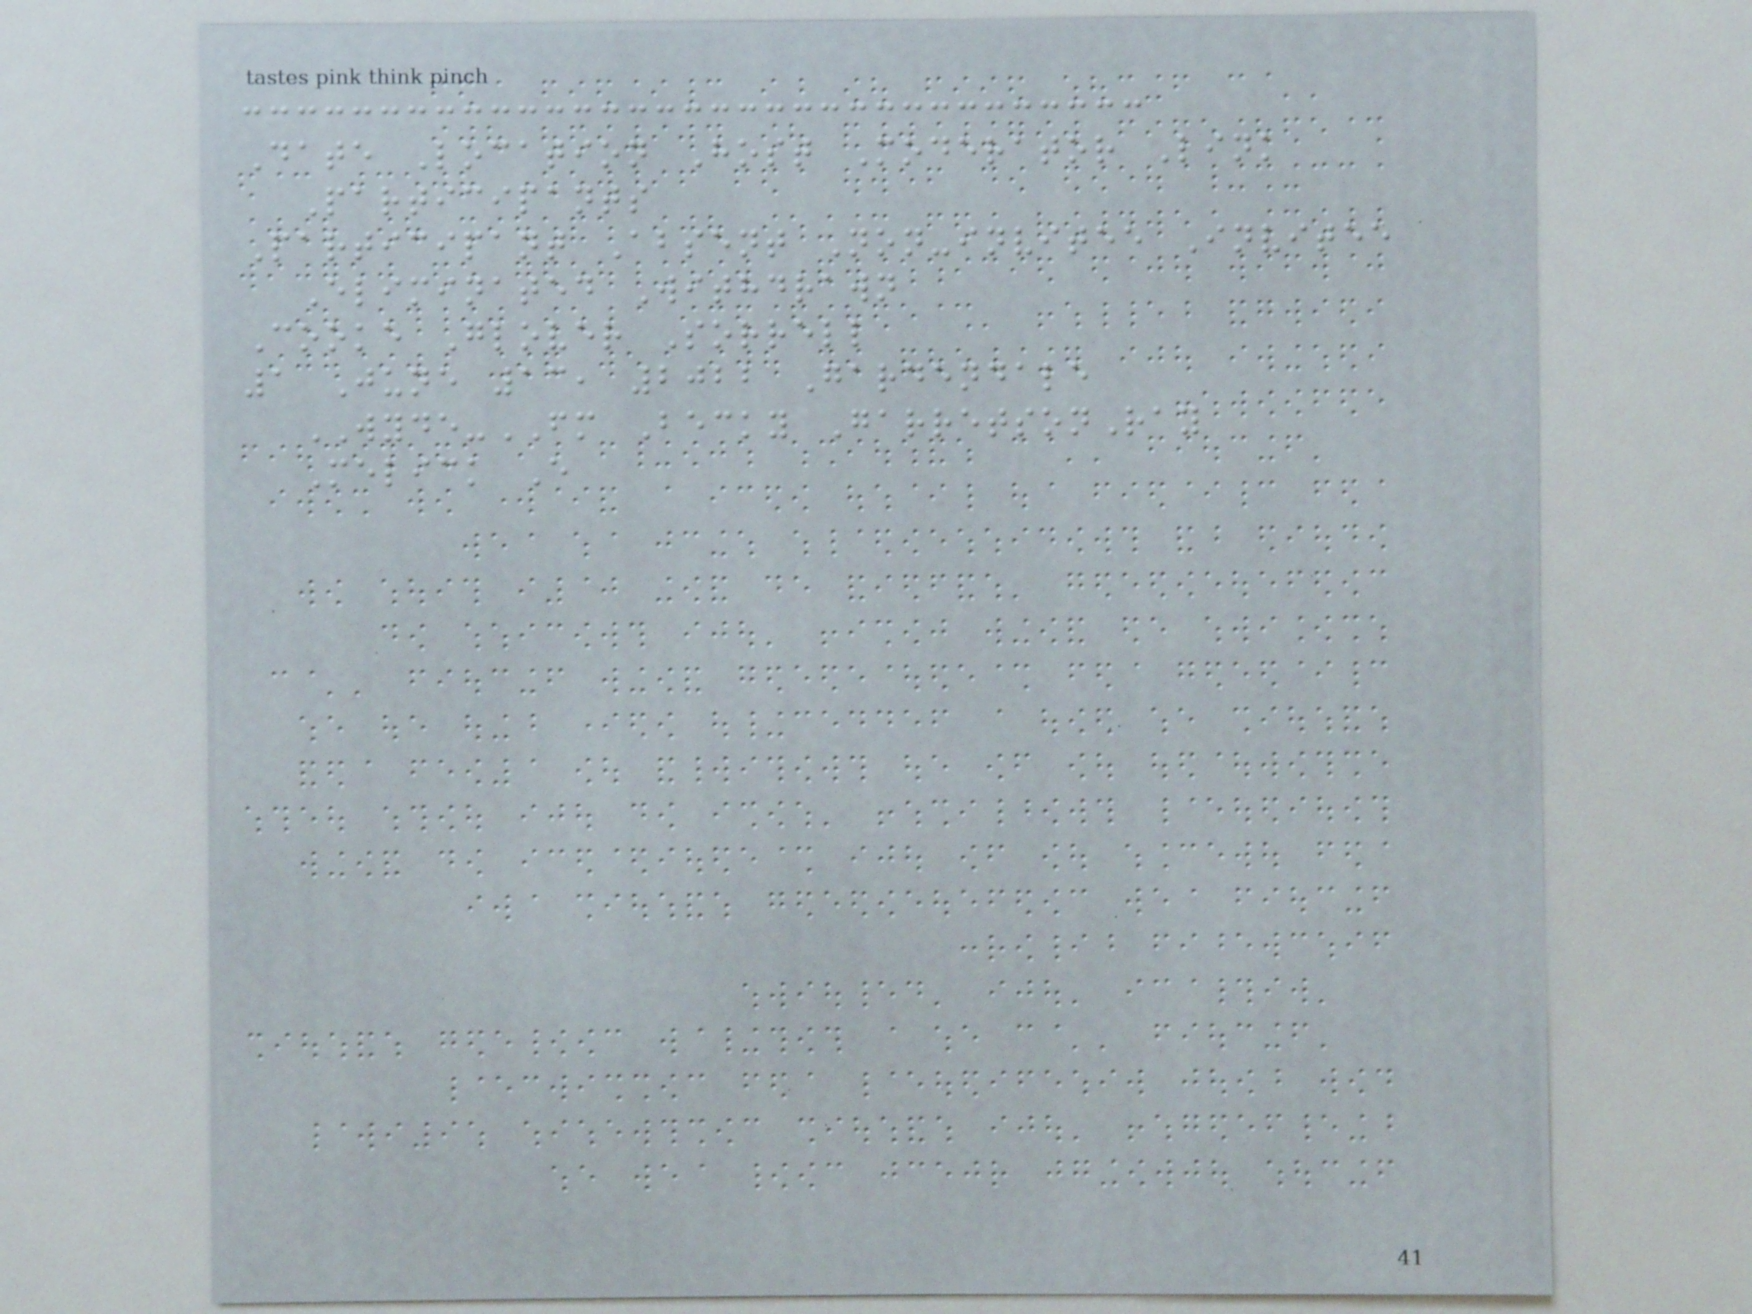Date Location Host Moderator Link
Participants
Participant Absent Non-invitee Invitee
Eliminated Withdrawn
Cooke Glover Sorrell
1 June 13, 2022 Gardendale
WYDE-FM Becky GarretsonRay
Melick E
